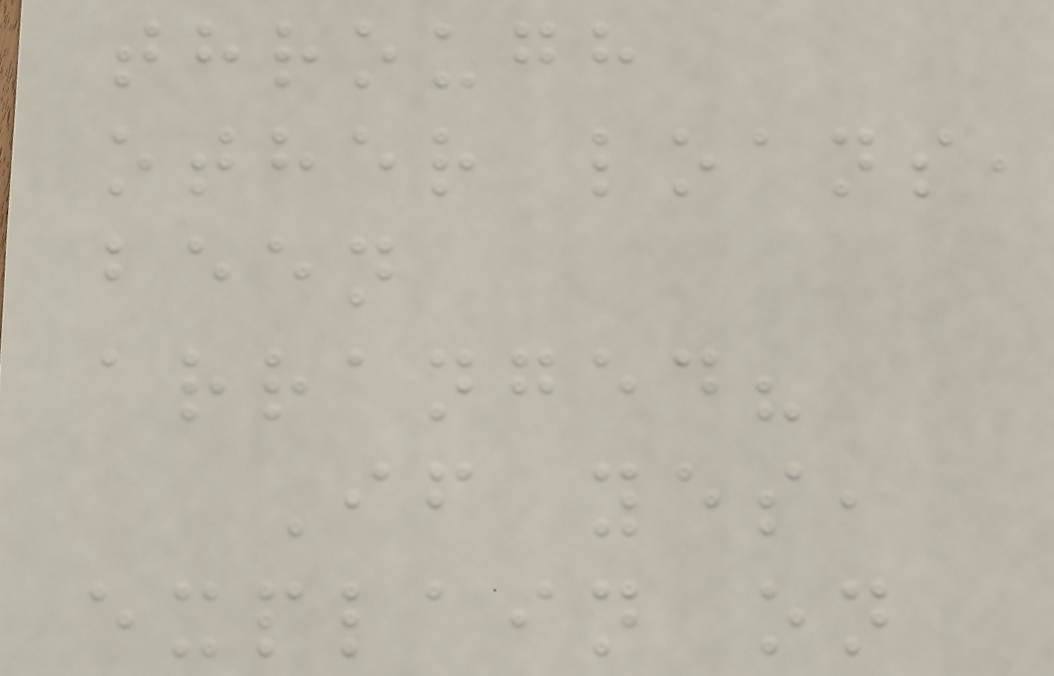through
other loans,
been
arranged?
If yes,
explain on
